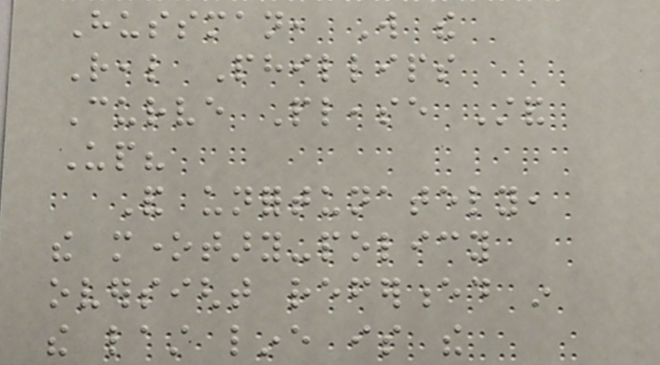Hussman, Will the
Real Phillips
Curve Please Stand
Up?
And unfortunately,
the monetary-policy
oversight referenced in
the last line is the
